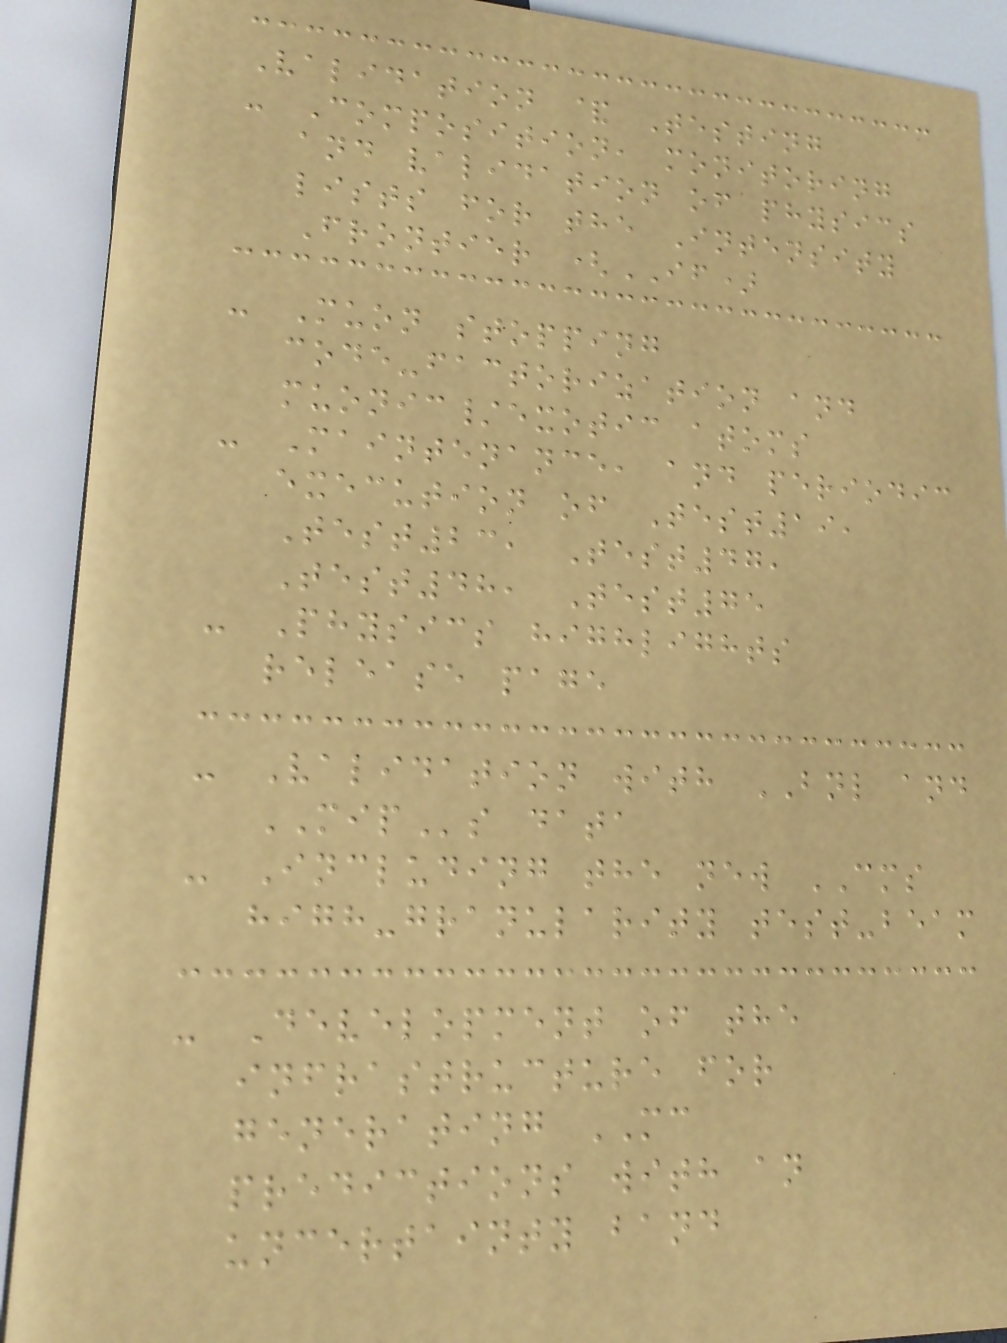Validation & Testing
- Composition, monitoring
and validation of physics
lists for the Intensity
Frontier (IF)
- Muon stopping
code-factorization and
muonic/exotic atoms
- Maintenance, and periodic
execution of Test19,
Test23, Test47,
Test48, Test75
- Physics highlights
release page
- Validation with BNL and
MIPs data
- Including the new CMS
high-granularity test-beam
- Development of the
infrastructure for
generating MC
predictions with an
uncertainty band
